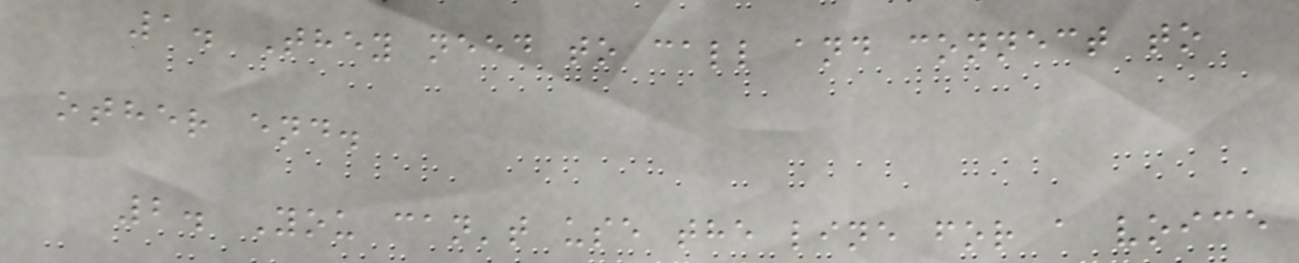1. They need to call and connect to
other end.
2. You can't use the line for a voice
